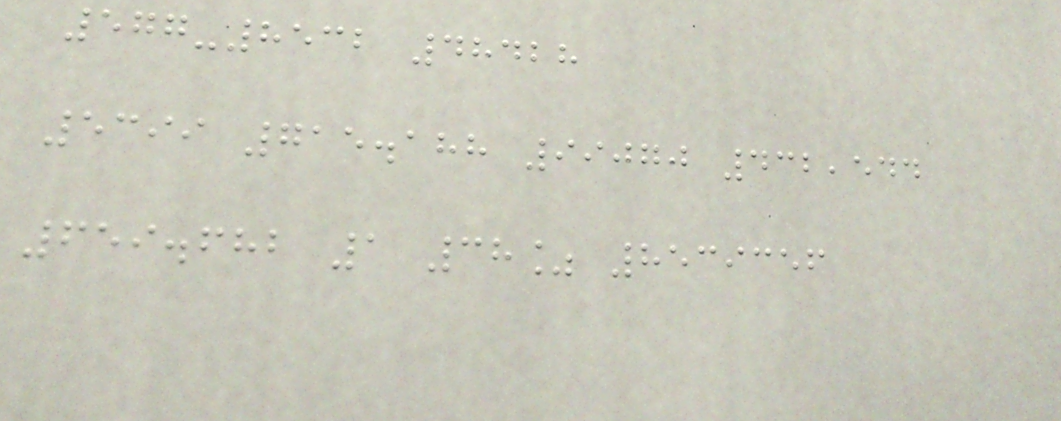577-8532 48428
5399 715.188 99070 432,544
659.682 1 38% 8539356
